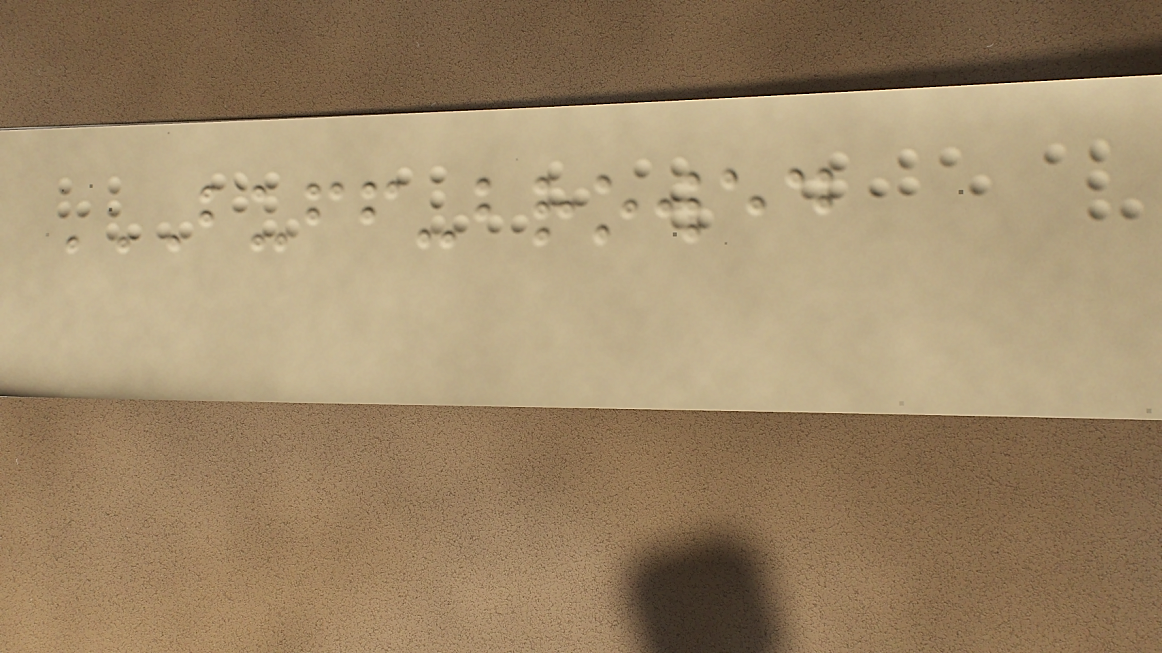BUFF-BROWED
